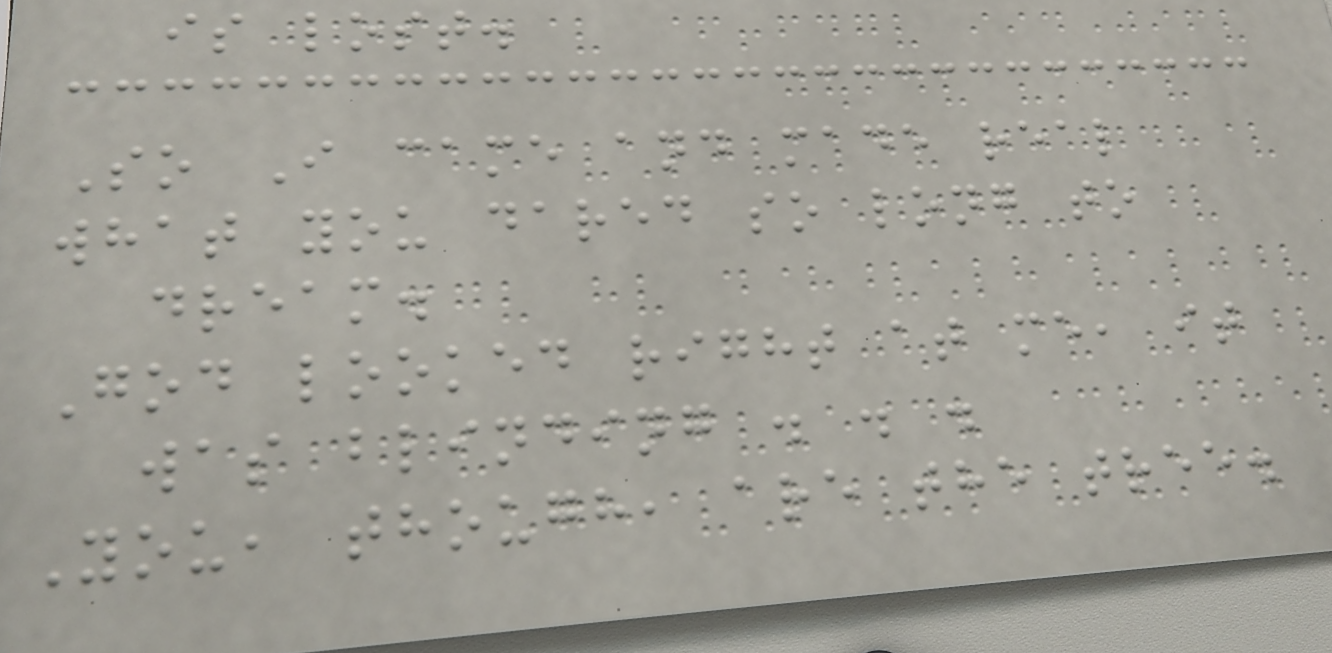is lost.
So I came and made real
what you dared so long to
dream.
God looked right at me, it
was blinding . . .
You, though, are the tree.
